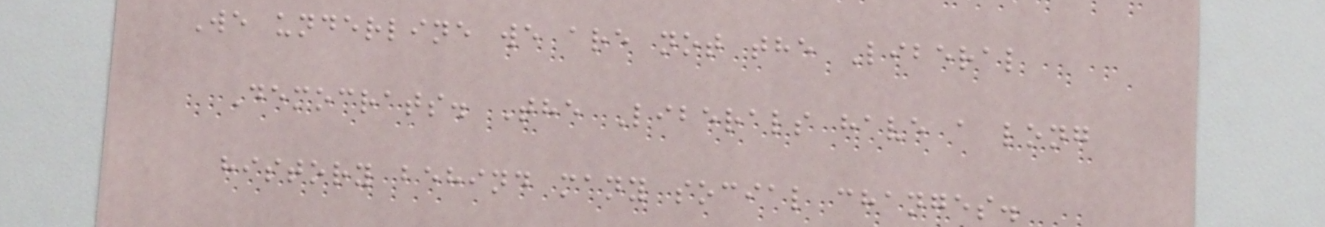We underline we are not the Liberal
Democrats. The Liberals have a long
history behind many social changes.
